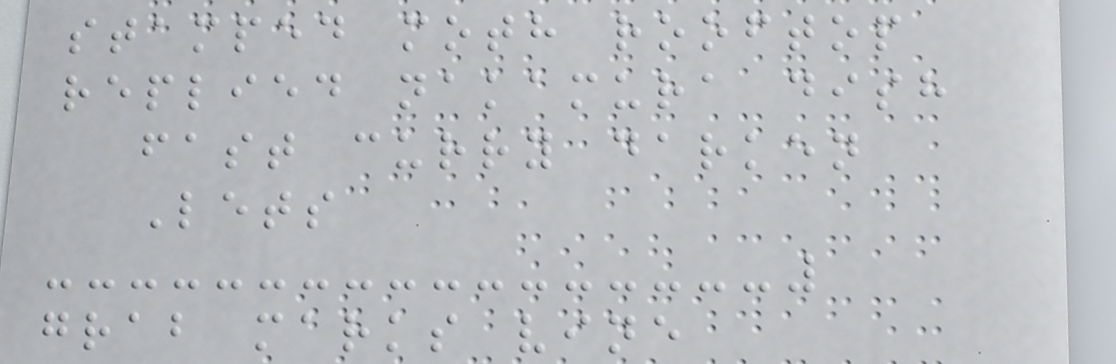stamped moth rooftop
replied nakamura dish
fast curry darken
Lets
grab marks vine
